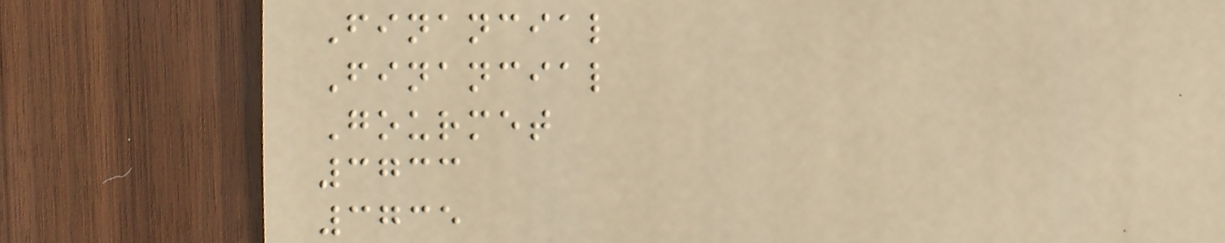Financial
Financial
Gourmet
3733
3735
